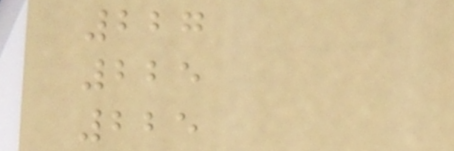227
225
225
